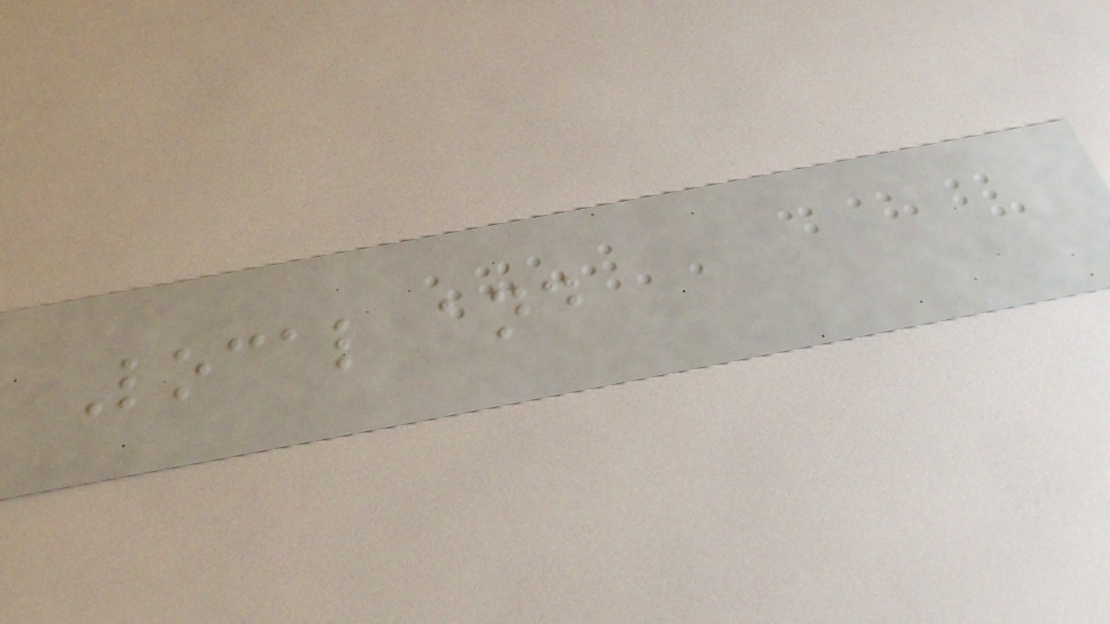Local and
